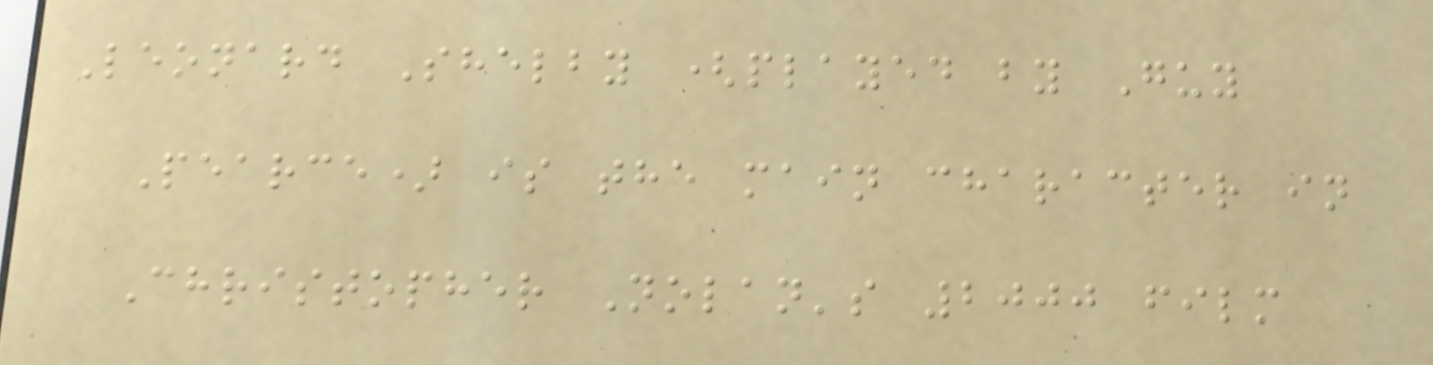Leonard Shelby (played by Guy
Pearce) is the main character in
Christopher Nolan's 2000 film
